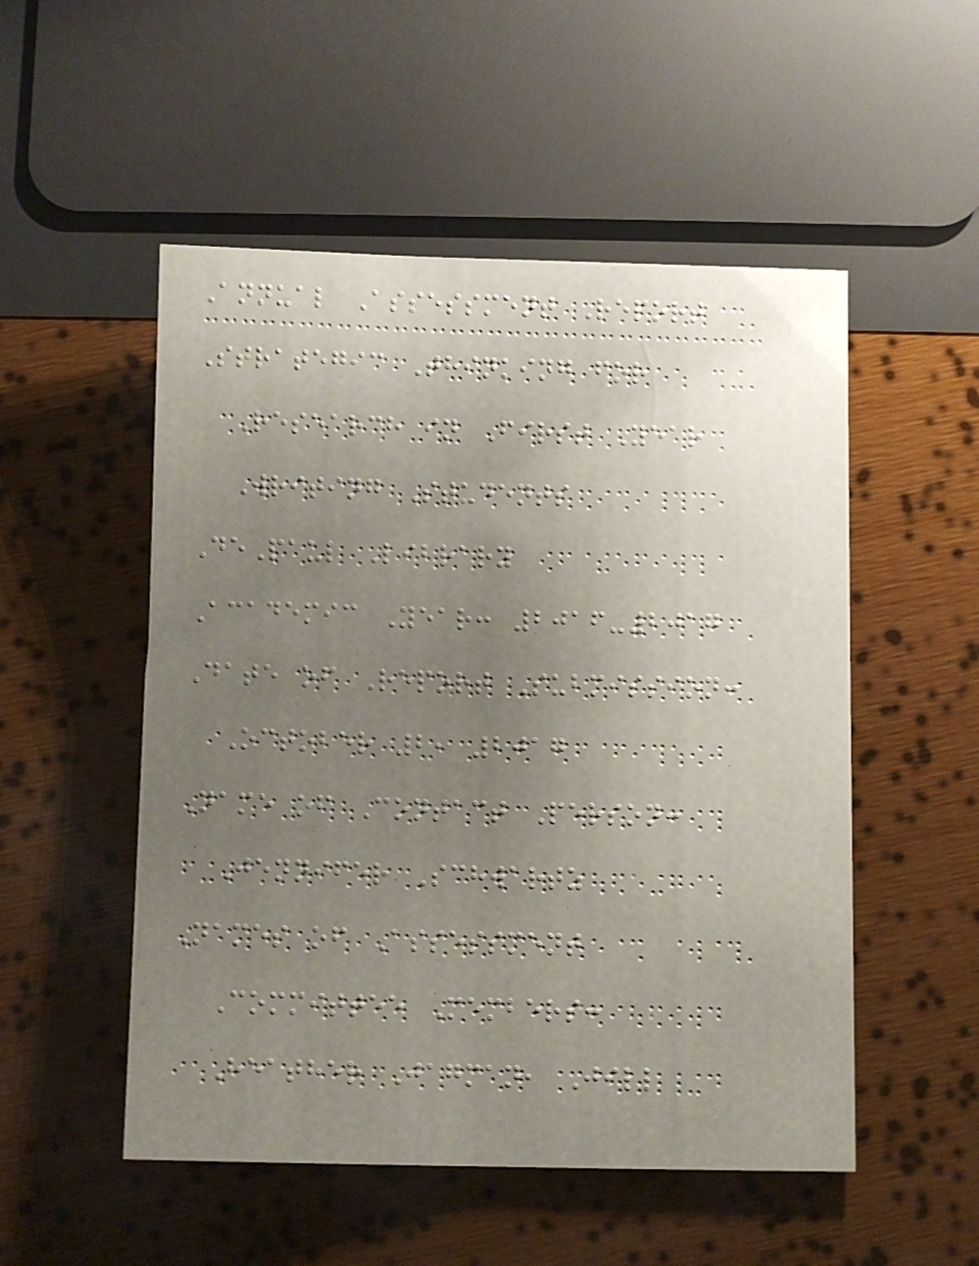Annual Assessment Report
Strategic Thinking for
Research in First Year
Writing Students
DePaul Library
Academic Year: 2016-2017
Date of Report Submission:
October 2, 2017
Name of Contact Person:
Jennifer Schwartz
Names of Assessment
Committee Members:
Heather Jagman, Jill
